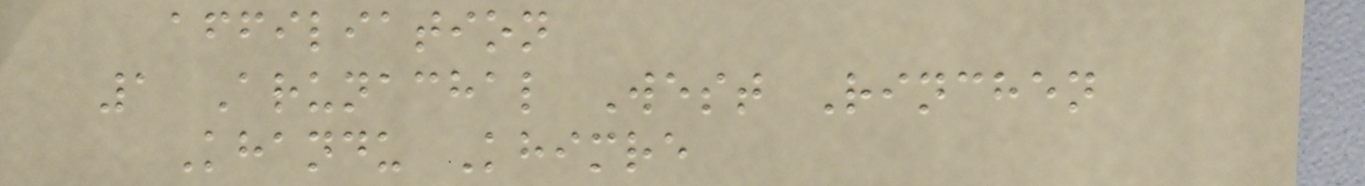affiliation
1 Arunachal West Rinchen
Khandu Khimre
